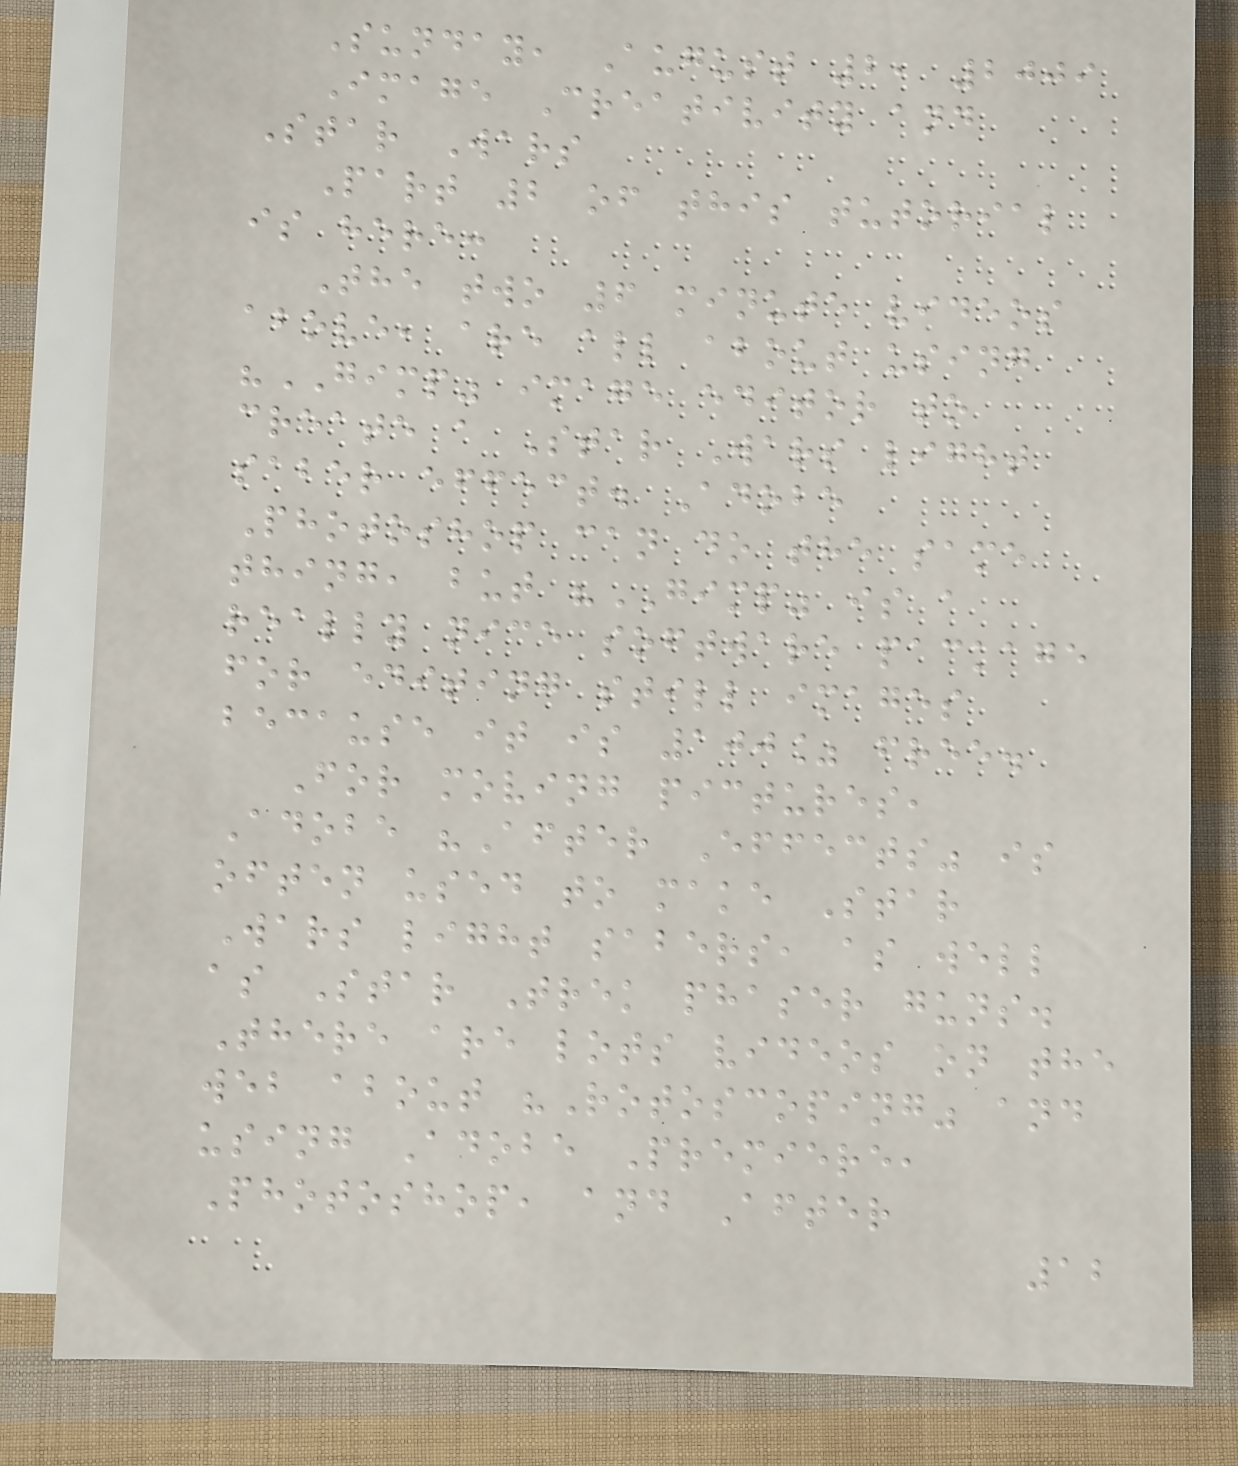Sunday, August 2, 2009
Image Creativity and
Star Wars
Part 2 of this tutorial
is here:
The two 6 minute videos
above, are all about using
"GIMP" image editor to
create a Star Wars light
saber effect. Adobe
Photoshop can do the same
thing, but "GIMP" is a
really nice software package
for editing still images
because it is 100% free.
For moving pictures,
Adobe "After Effects" is
often used to make Star
Wars light sabers, as well
as Star Trek phaser guns.
There are lots videos on the
web about "Rotoscoping" and
using Adobe Premiere,
Photoshop, and After
12
